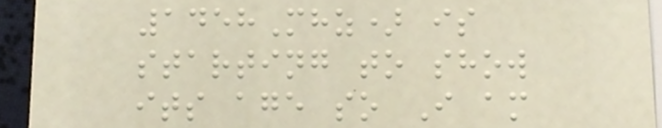1458Mhz) is
starting to show
its age so I am
